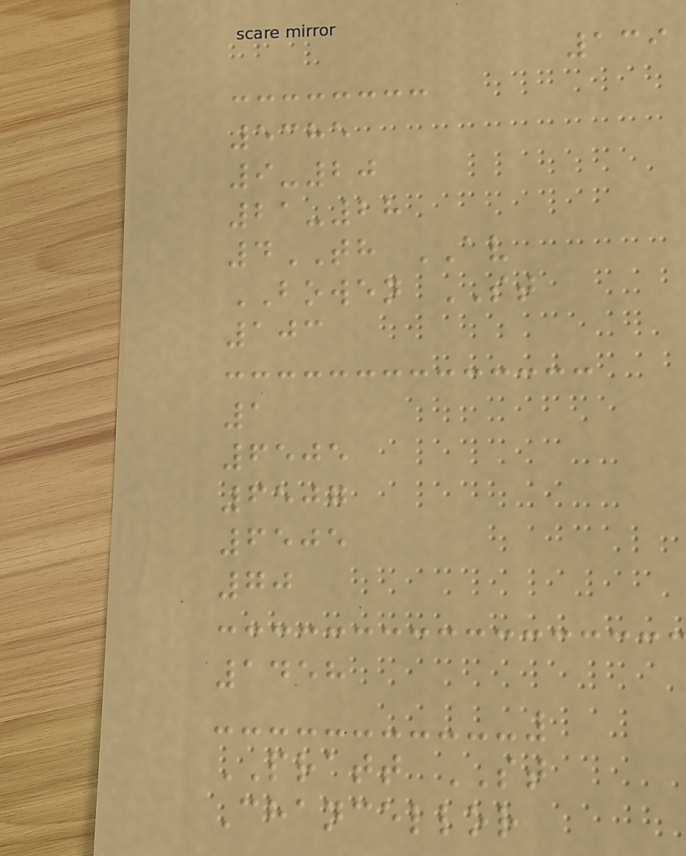139
5385
9-20
21-28
4TH AV
BOWEN ST
103
1
6505
6507
6505
70
1458
PRATT ST
Chancellor
